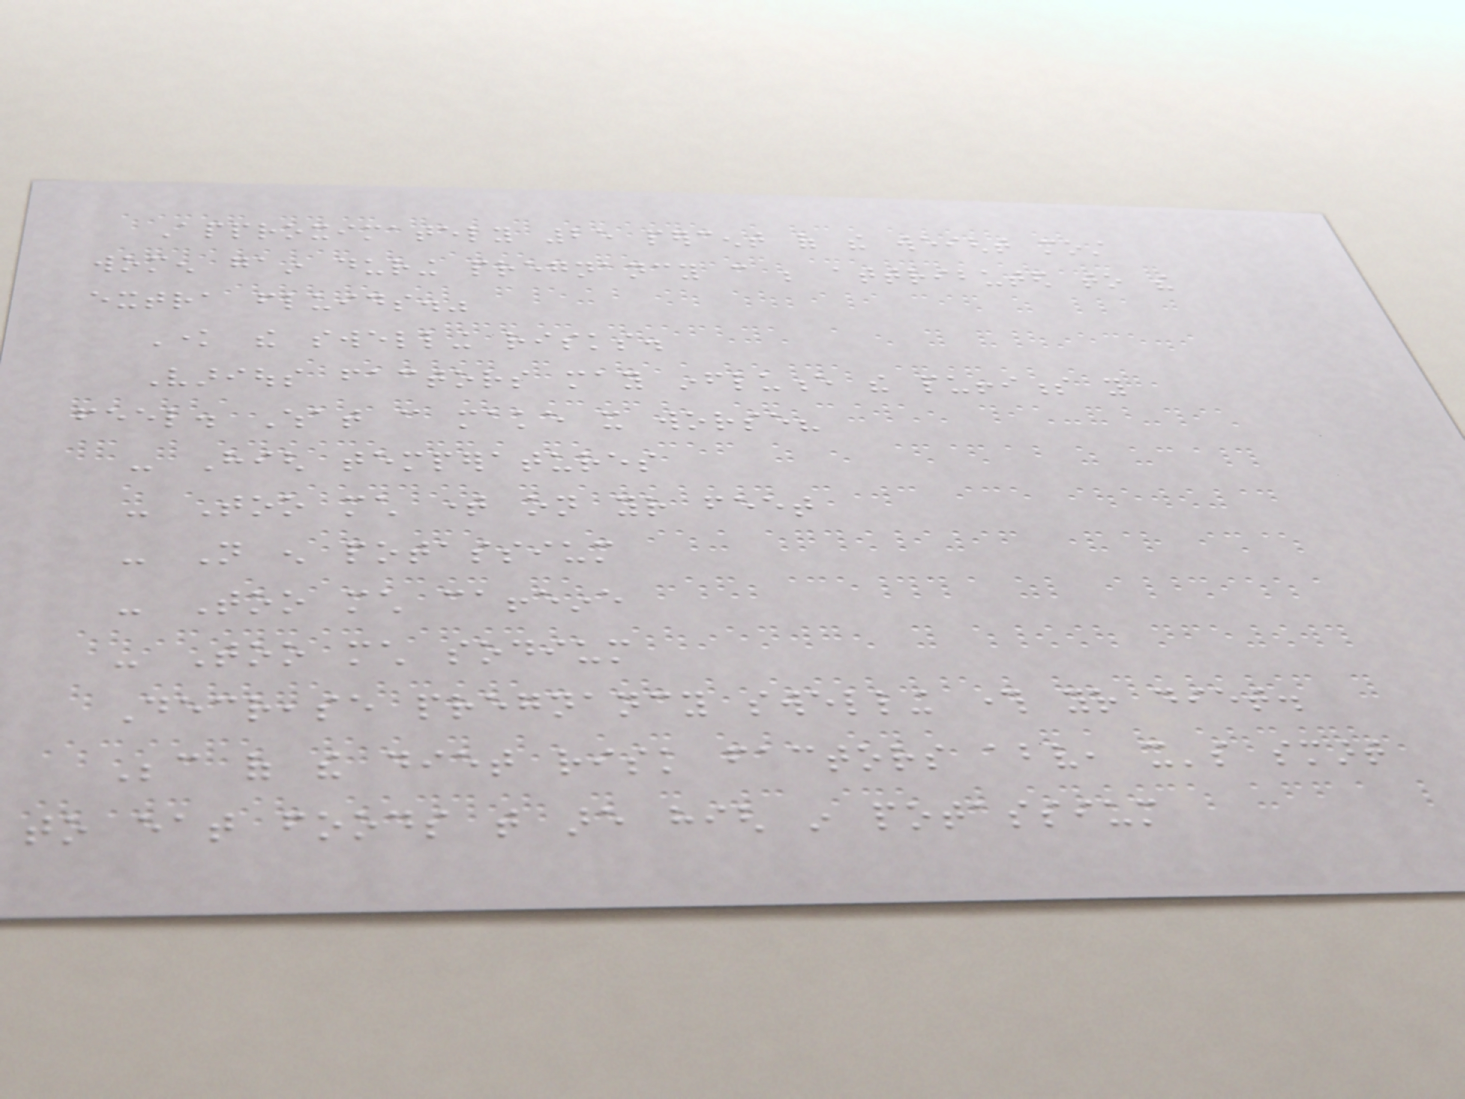Approximately 25 percent of the weight most
women gain during pregnancy can be attributed to the
extra fluids."
Know the swelling risks.
Various factors may influence the puffiness you
feel. What can make it worse?
- High temperatures
- Too much time on your feet
- Not enough potassium
- Too much caffeine
- Too much sodium
Decrease pregnancy swelling through your diet.
Because of the diet risk factors above, it's smart
to eat foods that are high in potassium
